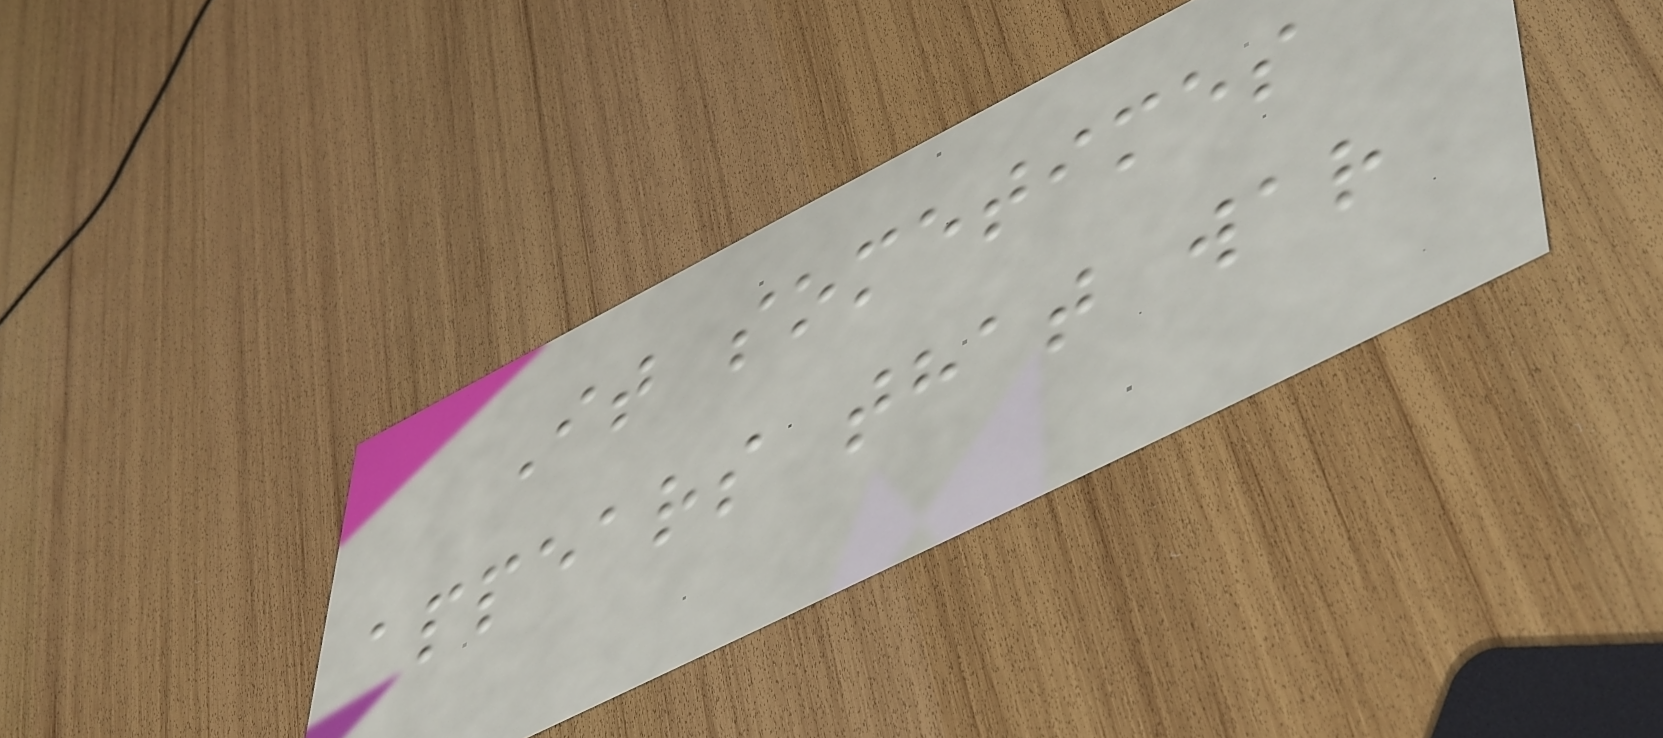It sometimes
appears that war
